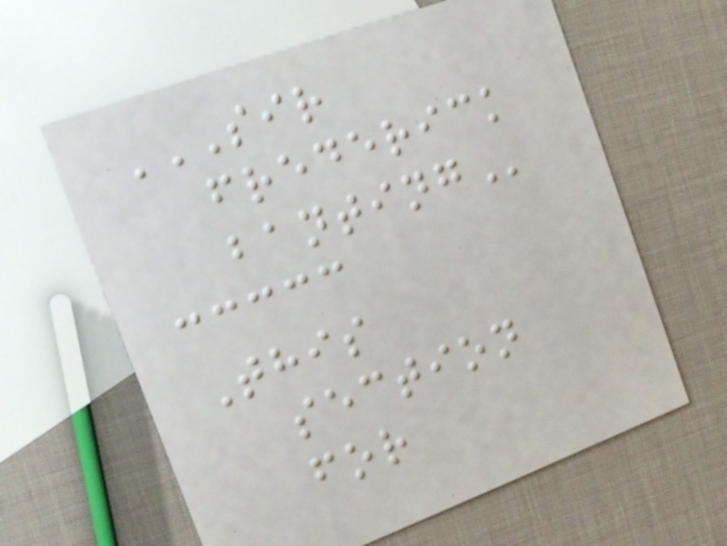SIR
FREDERICK
BANTING
This
section
for
